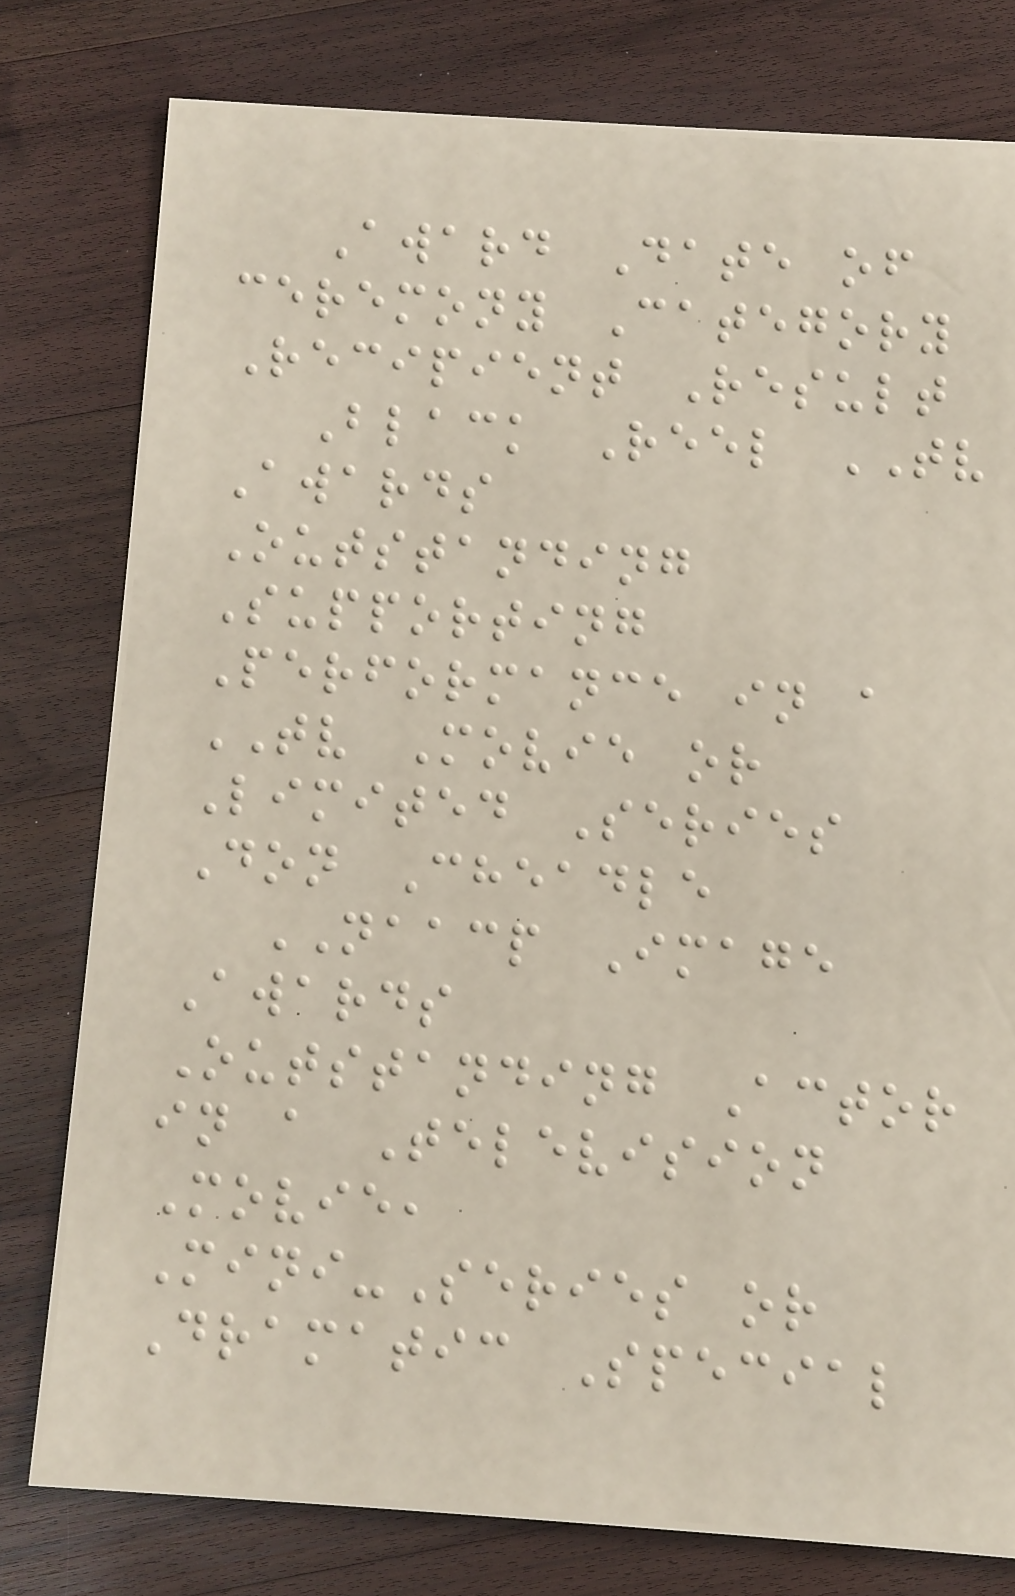Award Date of
ceremony Category
Recipient Result
Black Reel TV
Awards
Outstanding
Supporting
Performance in a
TV Movie or
Limited Series
Don Cheadle
NAACP Image
Awards
Outstanding Actor
in a Television
Movie,
Mini-Series or
Dramatic Special
